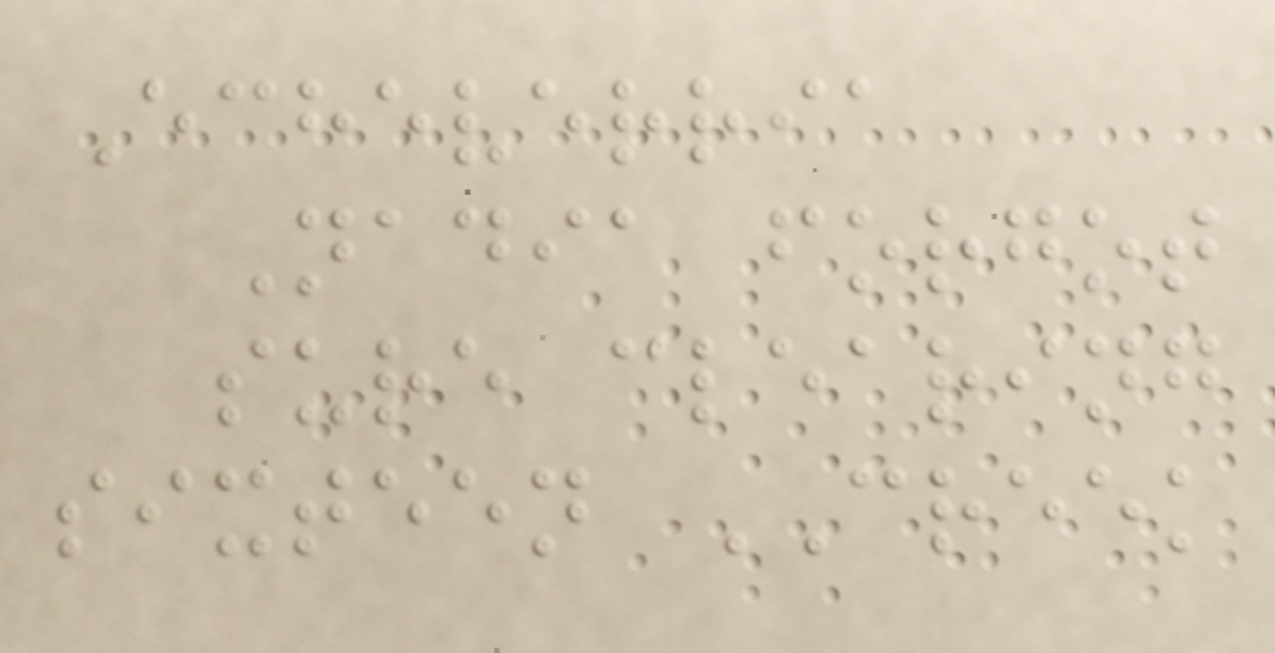Echeverria
Nadia forgot
sure clearing
sixteen CREEK
